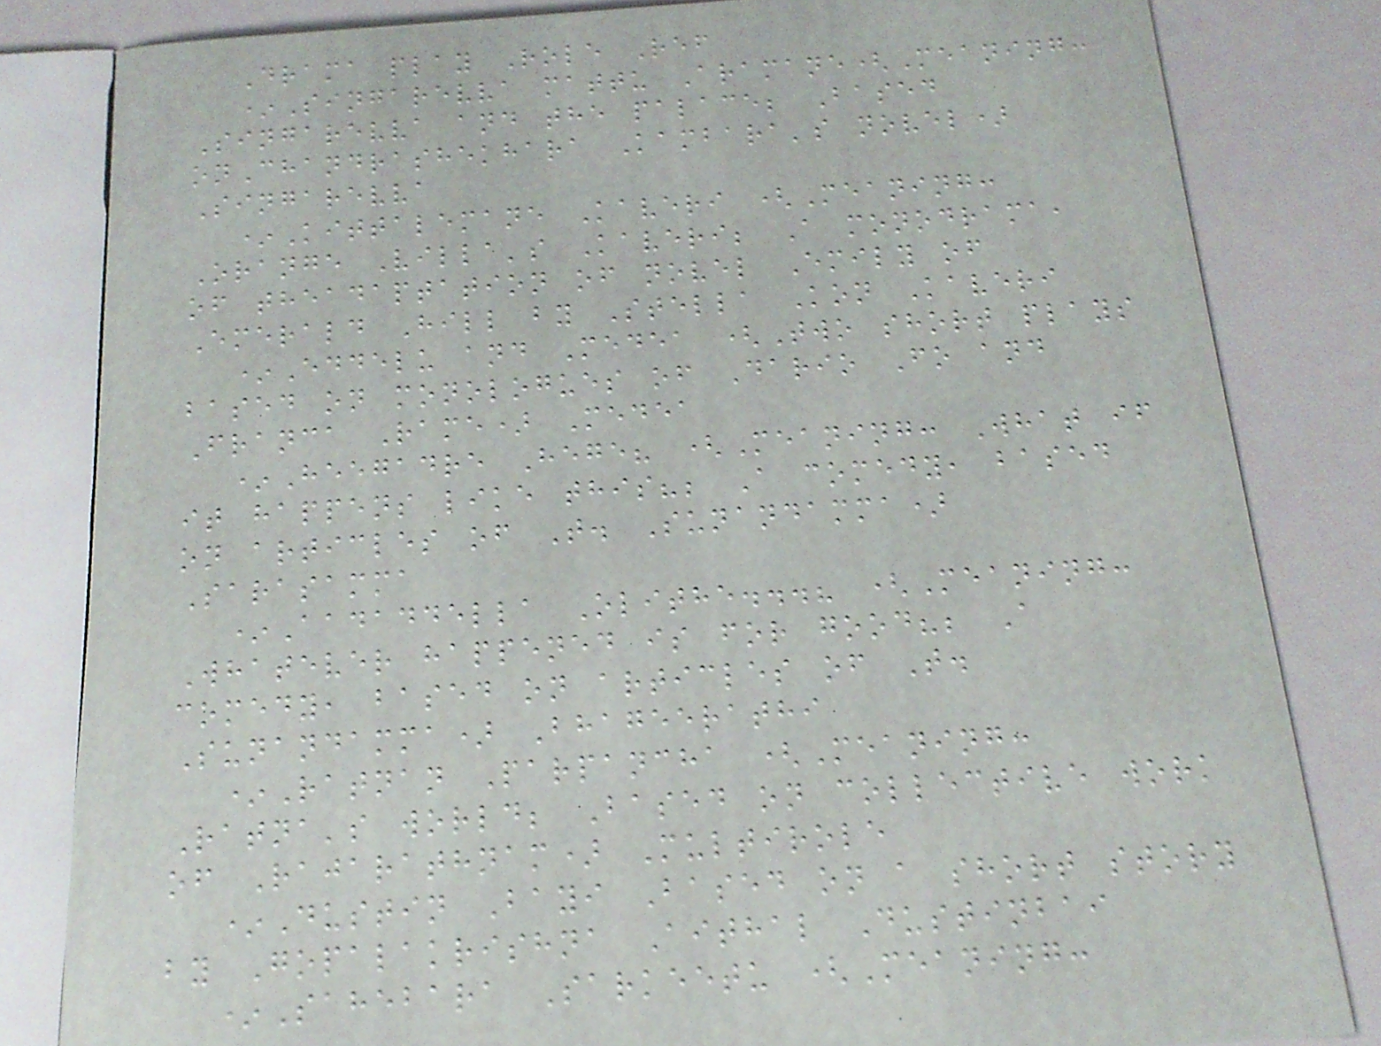Drama play Role Ref
*Singarevva mattu Aramane(Meaning:
Singarevva and the palace; Based
onChandrashekhara Kambara's novel)
Singarevva
*Kittalemane Kaveri (Meaning:
Orange Villa's Kaveri; A monodrama,
of theadaptation of novel Emily of
Emerald Hill by Stella Kon Kaveri
*Eddelu and Medea (Two short plays
based on monologues of Dario Fo and
Franca Rame) Medea
*Heegadre Hege? (Meaning: What if
it happens like this?; A comedy, based
on articles of T. Sunandamma)
Sarasamma
*Aadaddella Olithe...? (Meaning:
Whatever happened is for good?; A
comedy, based on articles of T.
Sunandamma) Bhageerathi
*Ratnan Parpancha (Meaning:
Ratna's world; Based on collective work
of Rajarathnam) Multirole
*Dustin Bayi Based on a short story
by Gopalakrishna Aithal Dustinbai
*Sahebara Sarkeetu (Meaning:
